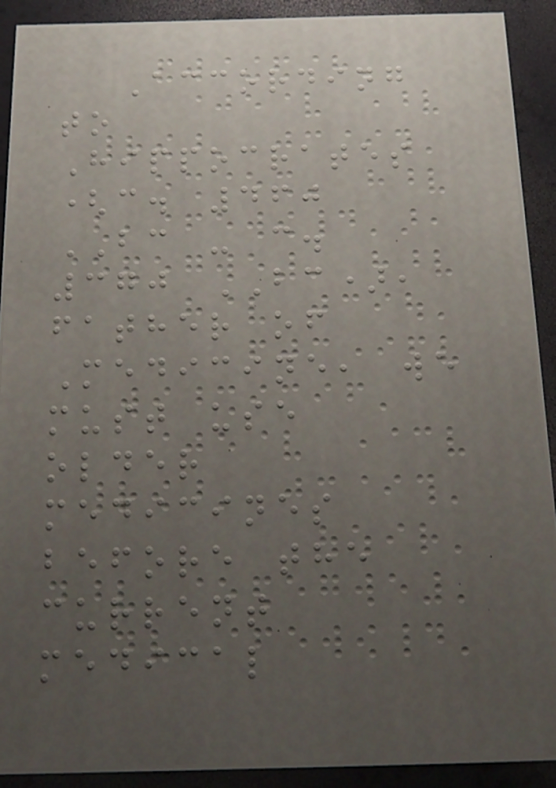According
to
Hippocrates
(c. 460
BC - c.
370 BC),
father of
Medicine, we
must use
older
medicines
before the
current
medical
